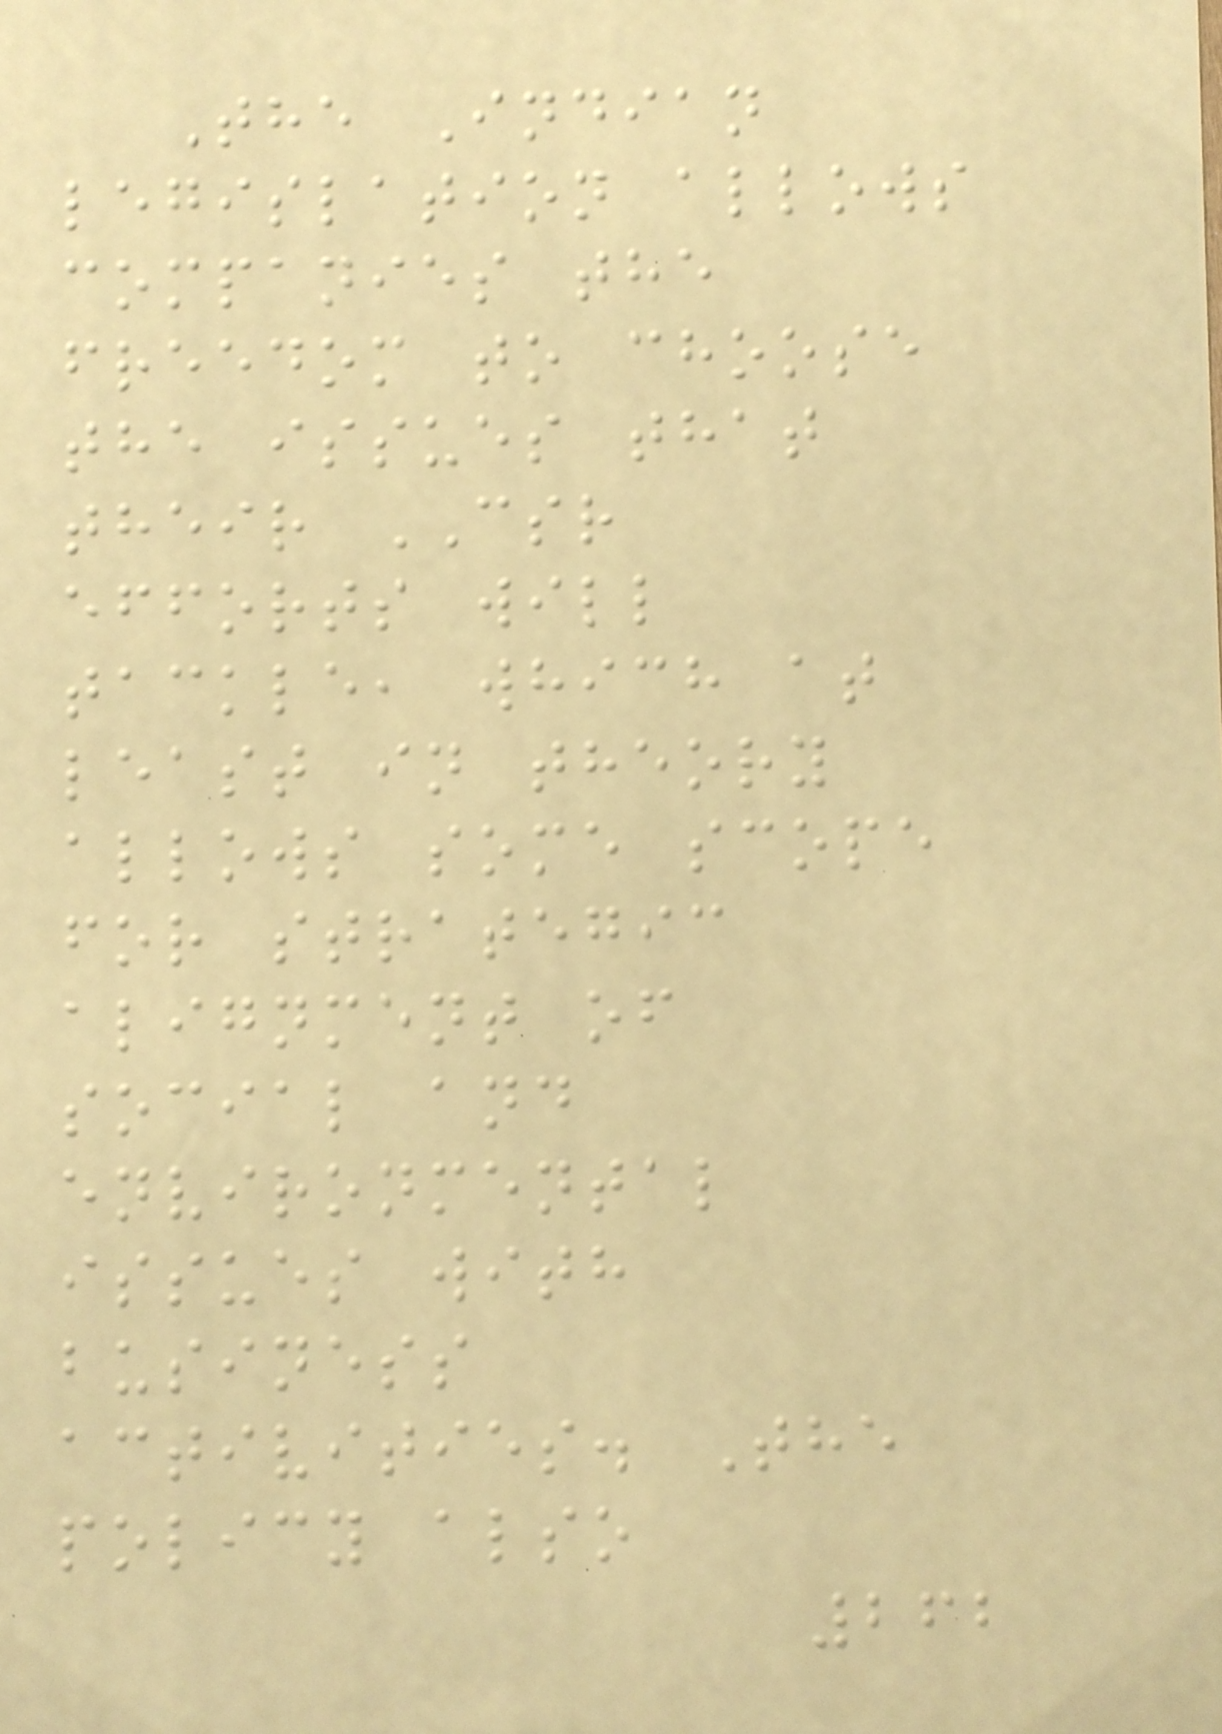The Indian
legislation allows
companies the
freedom to choose
the issues that
their CSR
efforts will
tackle, which at
least in theory
allows some scope
for strategic
alignment of
social and
environmental
issues with
business
activities. The
policy also
262
